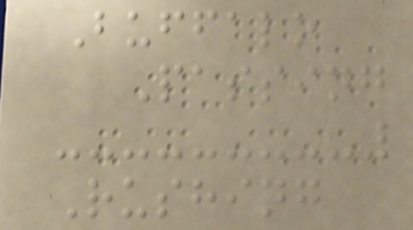Buffalo
Passing
Rushing
